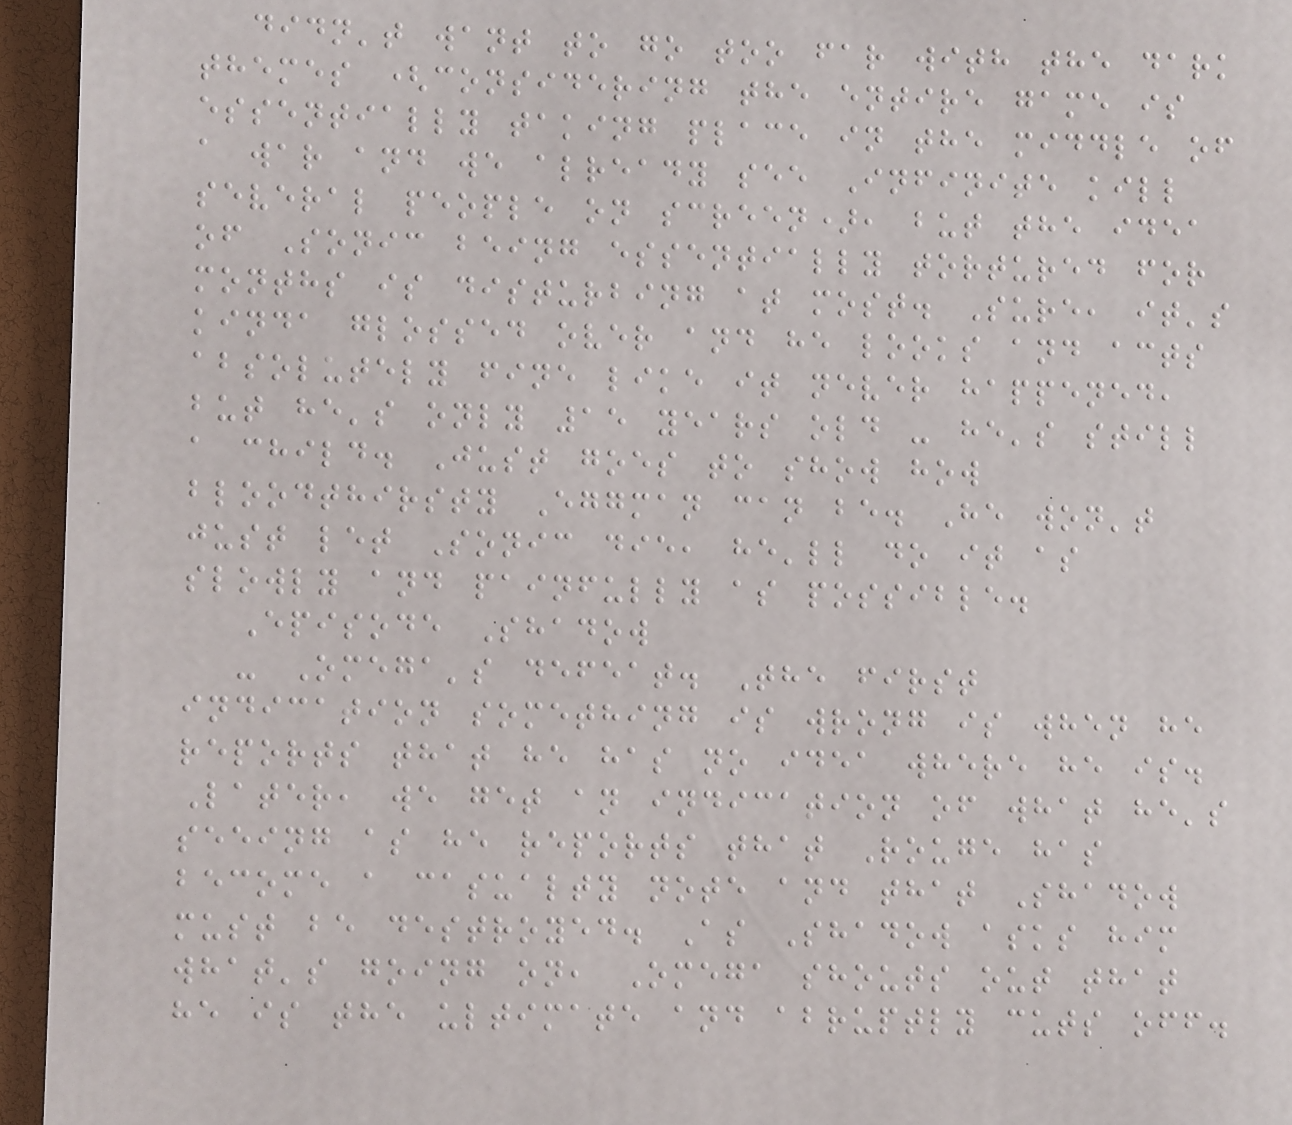didn't want to go too far with the dark
themes (considering the entire game is
essentially taking place in the middle of
a war and we already see Infinite kill
several people on screen), but the idea
of Sonic being essentially tortured for
months is disturbing at most. Sure, it's
kinda glossed over and he looks and acts
absolutely fine like it never happened,
but he's only 15 years old - he's still
a child. Just goes to show how
bloodthirsty Eggman can be. He won't
just let Sonic die, he'll do it as
slowly and painfully as possible.
Episode Shadow
- Omega's defeat. The first
indication something is wrong is when he
reports that he has no idea where he is.
Later, we get an indication of what he's
seeing as he reports that Rouge has
become a casualty note and that Shadow
must be destroyed. As Shadow asks him
what's going on, Omega shouts out that
he is the ultimate and abruptly cuts off.
